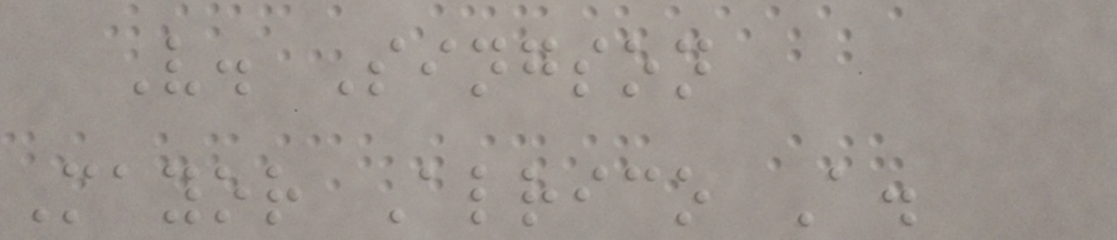V. Singson
Mayor Alrico A.
